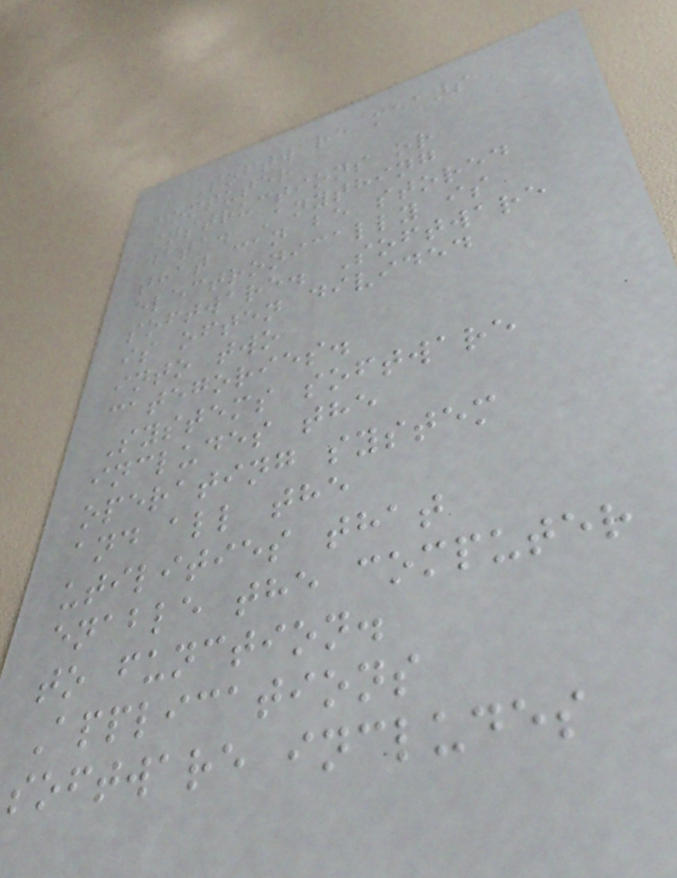Software means
computer
instructions or
data. Anything
that can be stored
electronically is
software. Software
is often divided
into two
categories.
Systems software
includes the
operating system
and all the
utilities that
enable the computer
to function.
Applications
software includes
